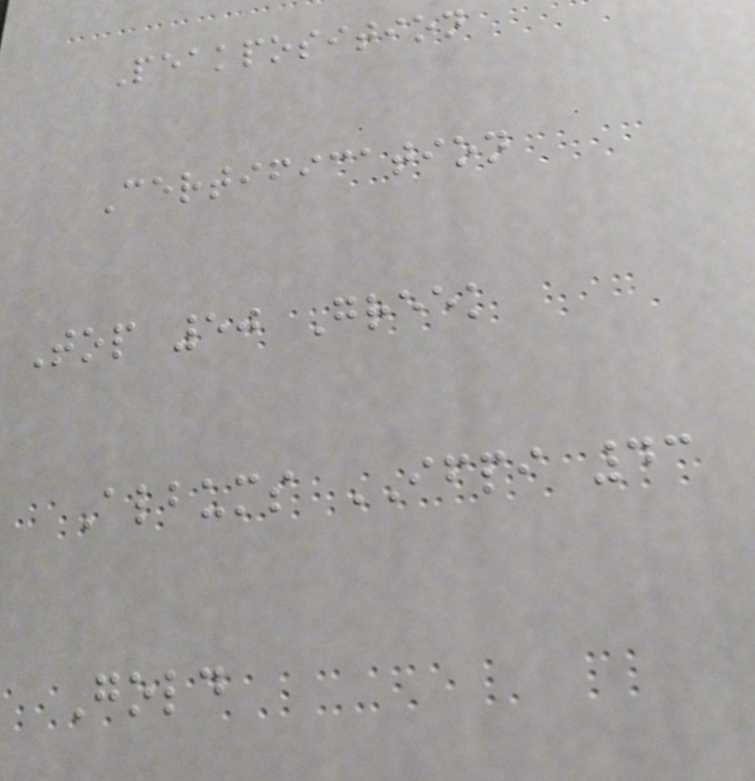Peakposition
Certification
Top 50 Greek
Albums IFPI 43
Gold
